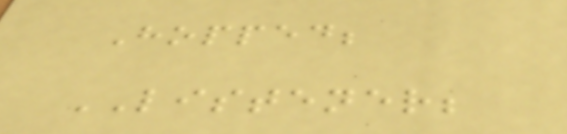Hopped;
LISTENER;
